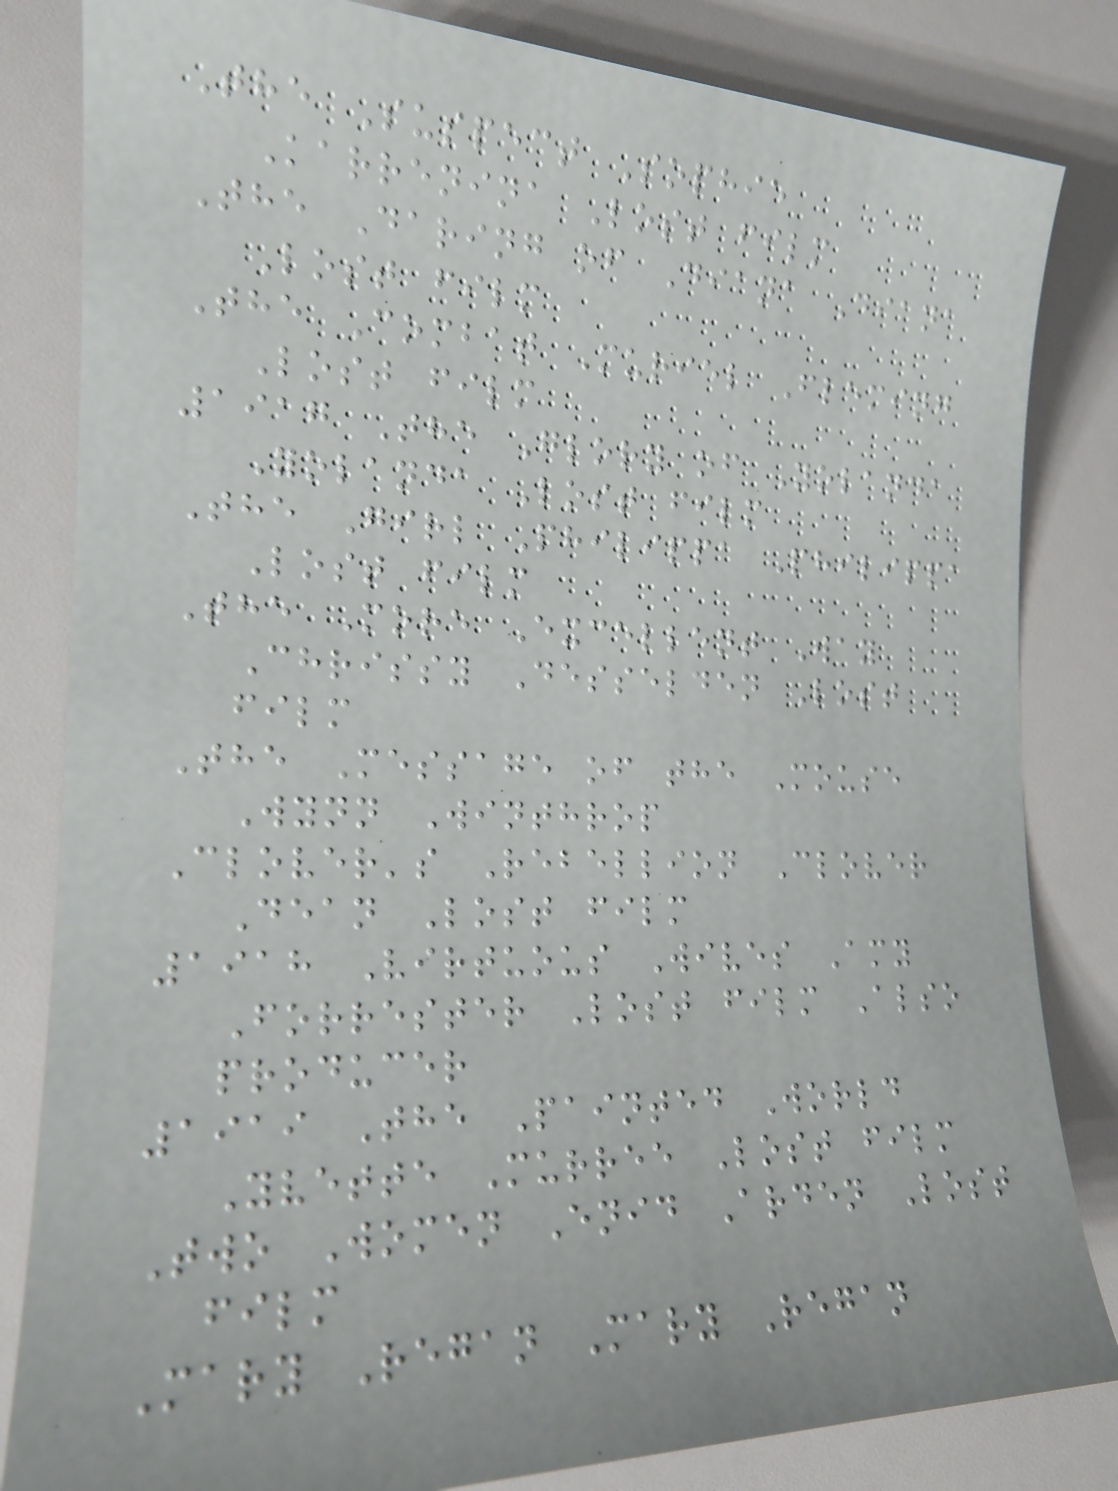The Suspect Sophie
Karrenina Lost film
The Daring of Diana Diana
Lost film
The Combat Muriel Fleming
Lost film
1917 The Glory of Yolanda
Yolanda Lost film
The Girl Philippa Philippa
Lost film
The More Excellent Way
Chrissy Desselden Lost
film
The Message of the Mouse
Wynn Winthrop
Clover's Rebellion Clover
Dean Lost film
1918 Virtuous Wives Amy
Forrester Lost film Also
producer
1919 The Painted World
Yvette Murree Lost film
Two Women Enid Arden Lost
film
Mary Regan Mary Regan
